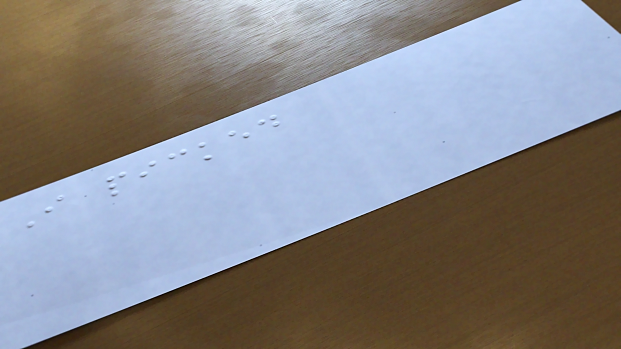I picked
